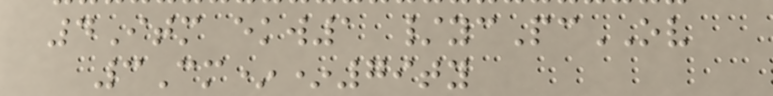4Itm ekw1 /ycPcOV
3Cm**79ty
